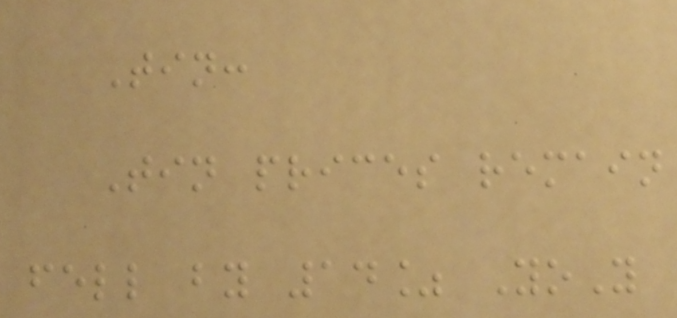Tin:
Tin prices remain
fell by 14% YoY
